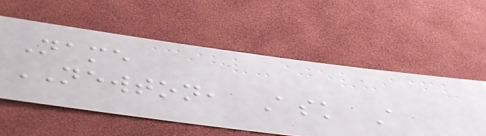Name
NEWTON, Ask A
